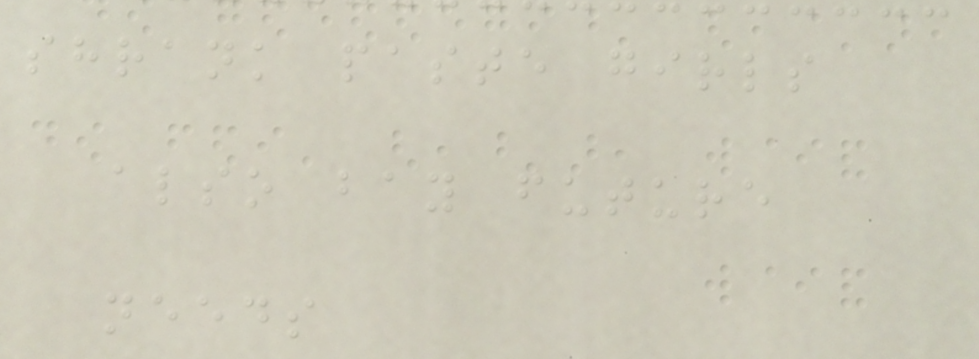shrank paste girls
also bay future
needs
